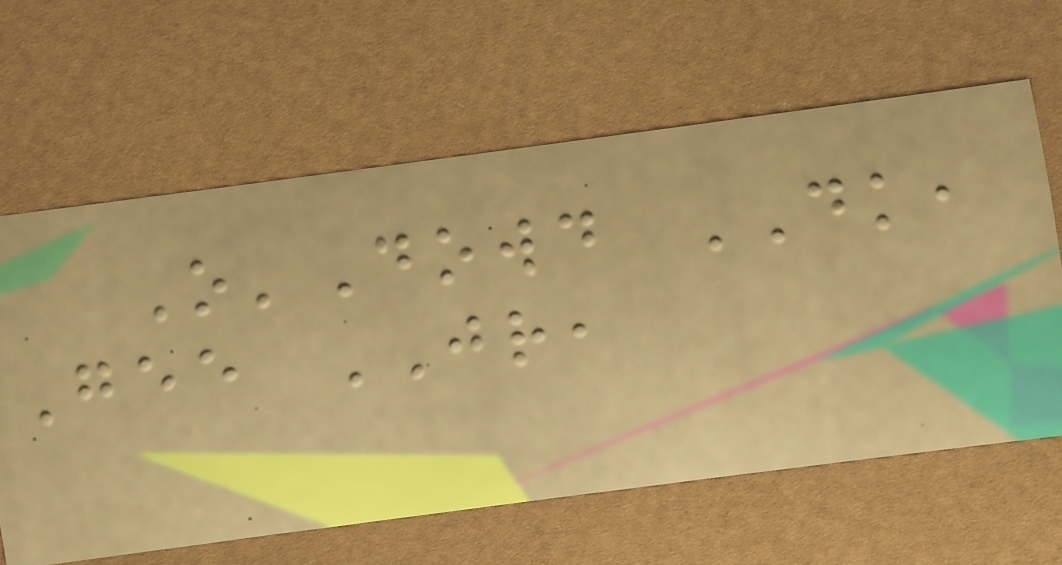O'Dowd DK,
Gee JR,
